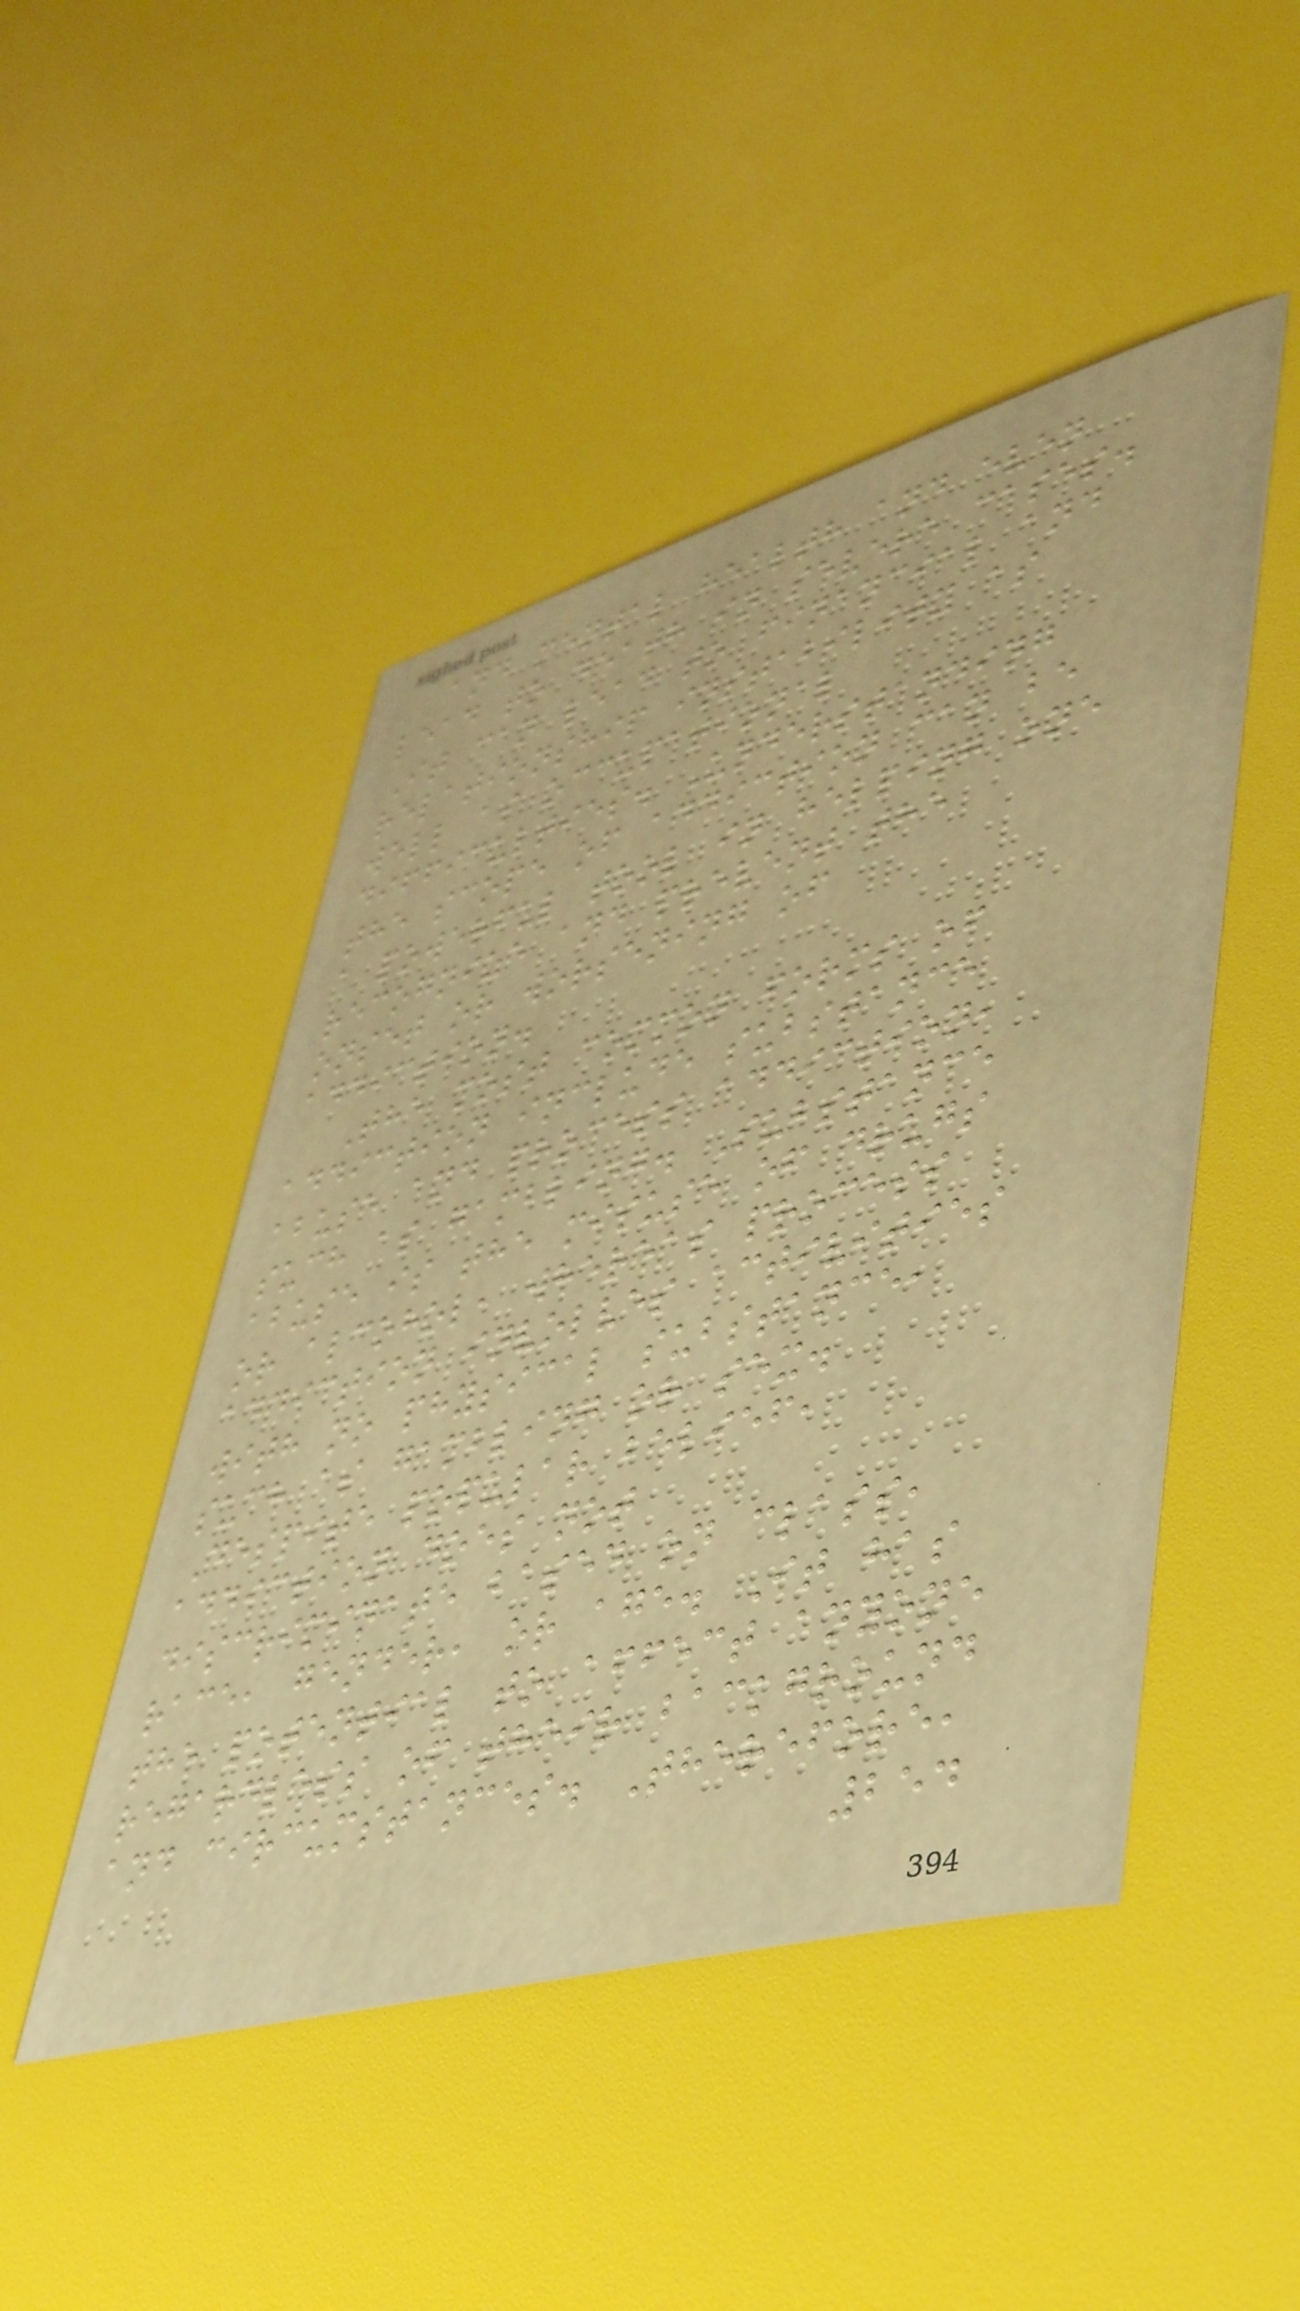and mental health and even
lead to death in severe cases.
It can lead to financial and
relationship instability as
well as occupational
difficulties. Understanding
the scope of addiction can be
a powerful tool in helping one
recognize and prevent the
onset or worsening of
addiction.
The most common forms of
addiction include substance
abuse and process addiction,
such as gambling. Substance
abuse is the misuse of drugs
or alcohol, whereas process
addiction involves activities
with no physical substance,
such as gambling or sex.
Despite popular belief,
addiction does not
discriminate based on class,
race, gender, or age. It has
the potential to affect anyone
regardless of their background
and circumstances. Therefore,
254
